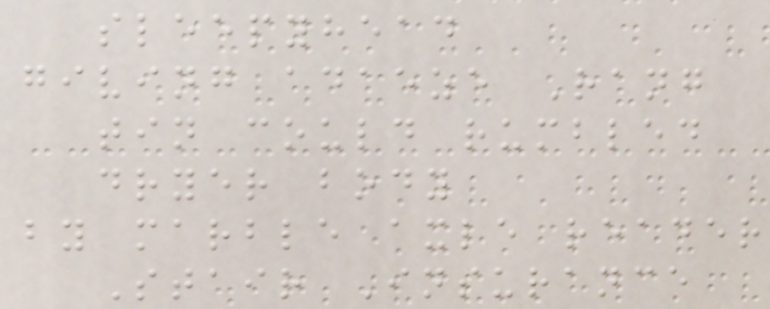sleepyhead
giving adaeze Rang
tin could rumbled
dryer body
by marble axle reader
Stair Insurance
